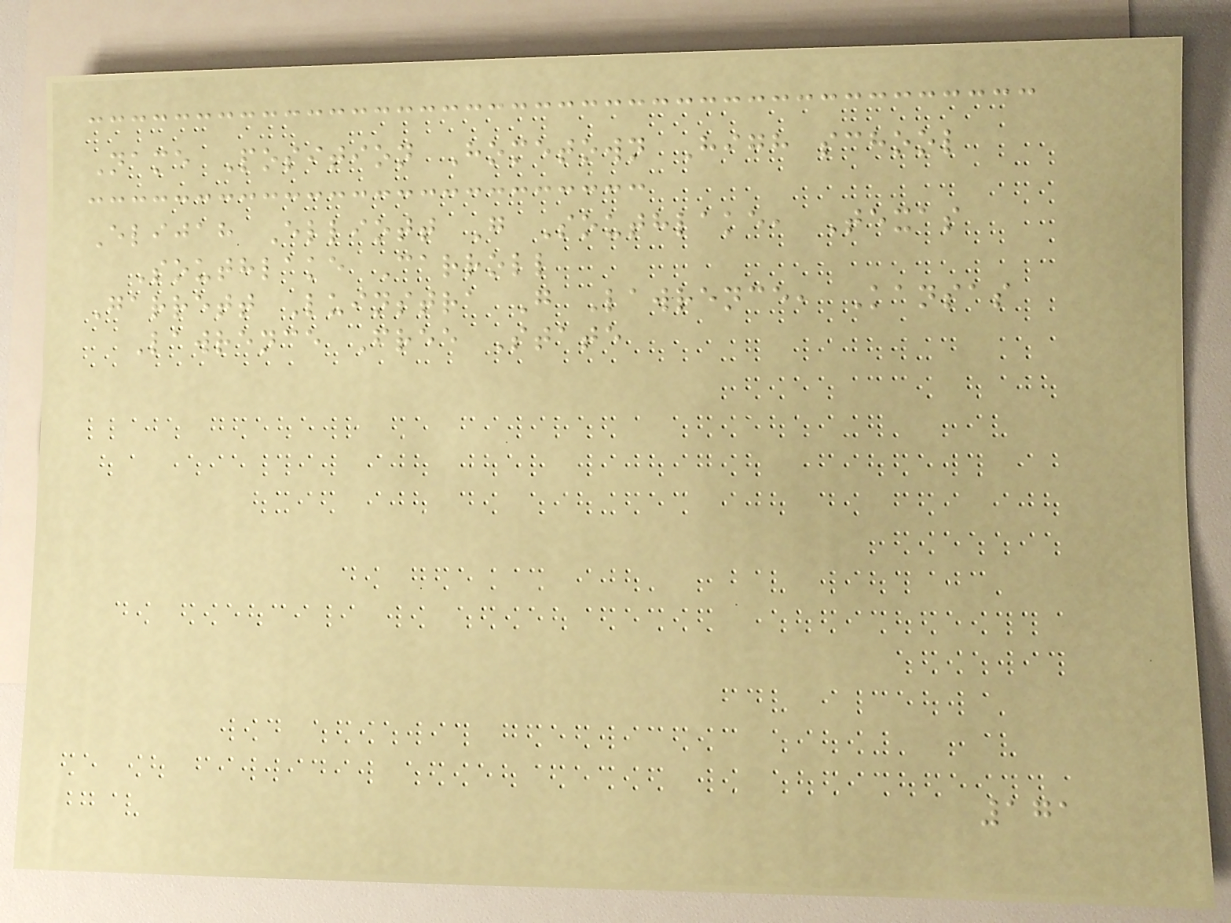Name Position Hometown High school
Elijah Elliott G Southlake, Texas
Southlake Carroll
Garrett Luinstra G Lawrence, Kansas
Lawrence Free State
171
